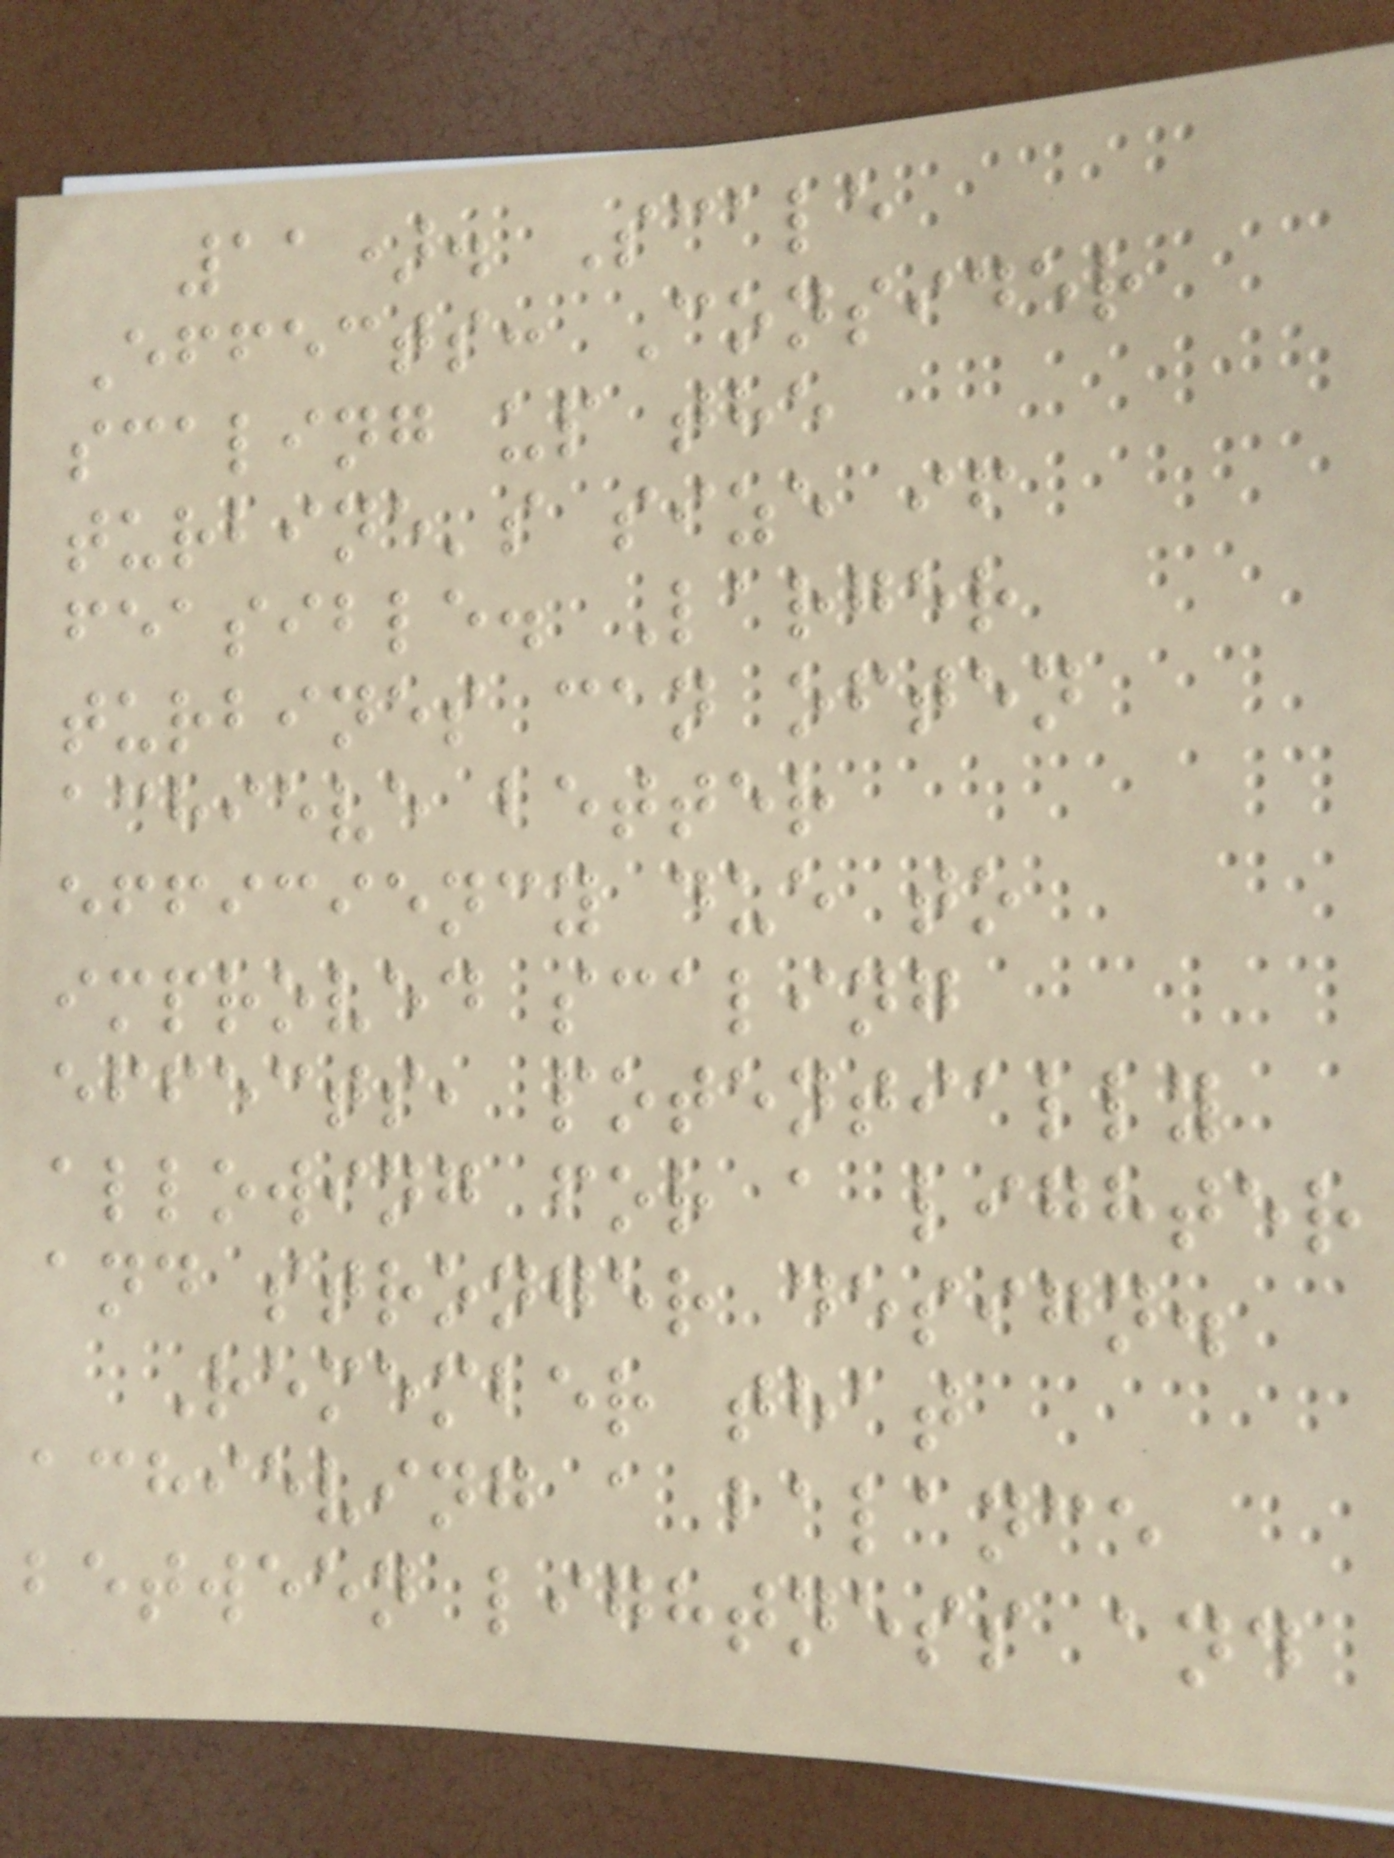11). Scale
Effects: Consider
scaling up the
turbine's size if
feasible. Larger
turbines can often
achieve better
efficiency due to
improved scaling
effects, potentially
allowing for a lighter
and stronger design.
Remember that
achieving a balance
between lightness and
